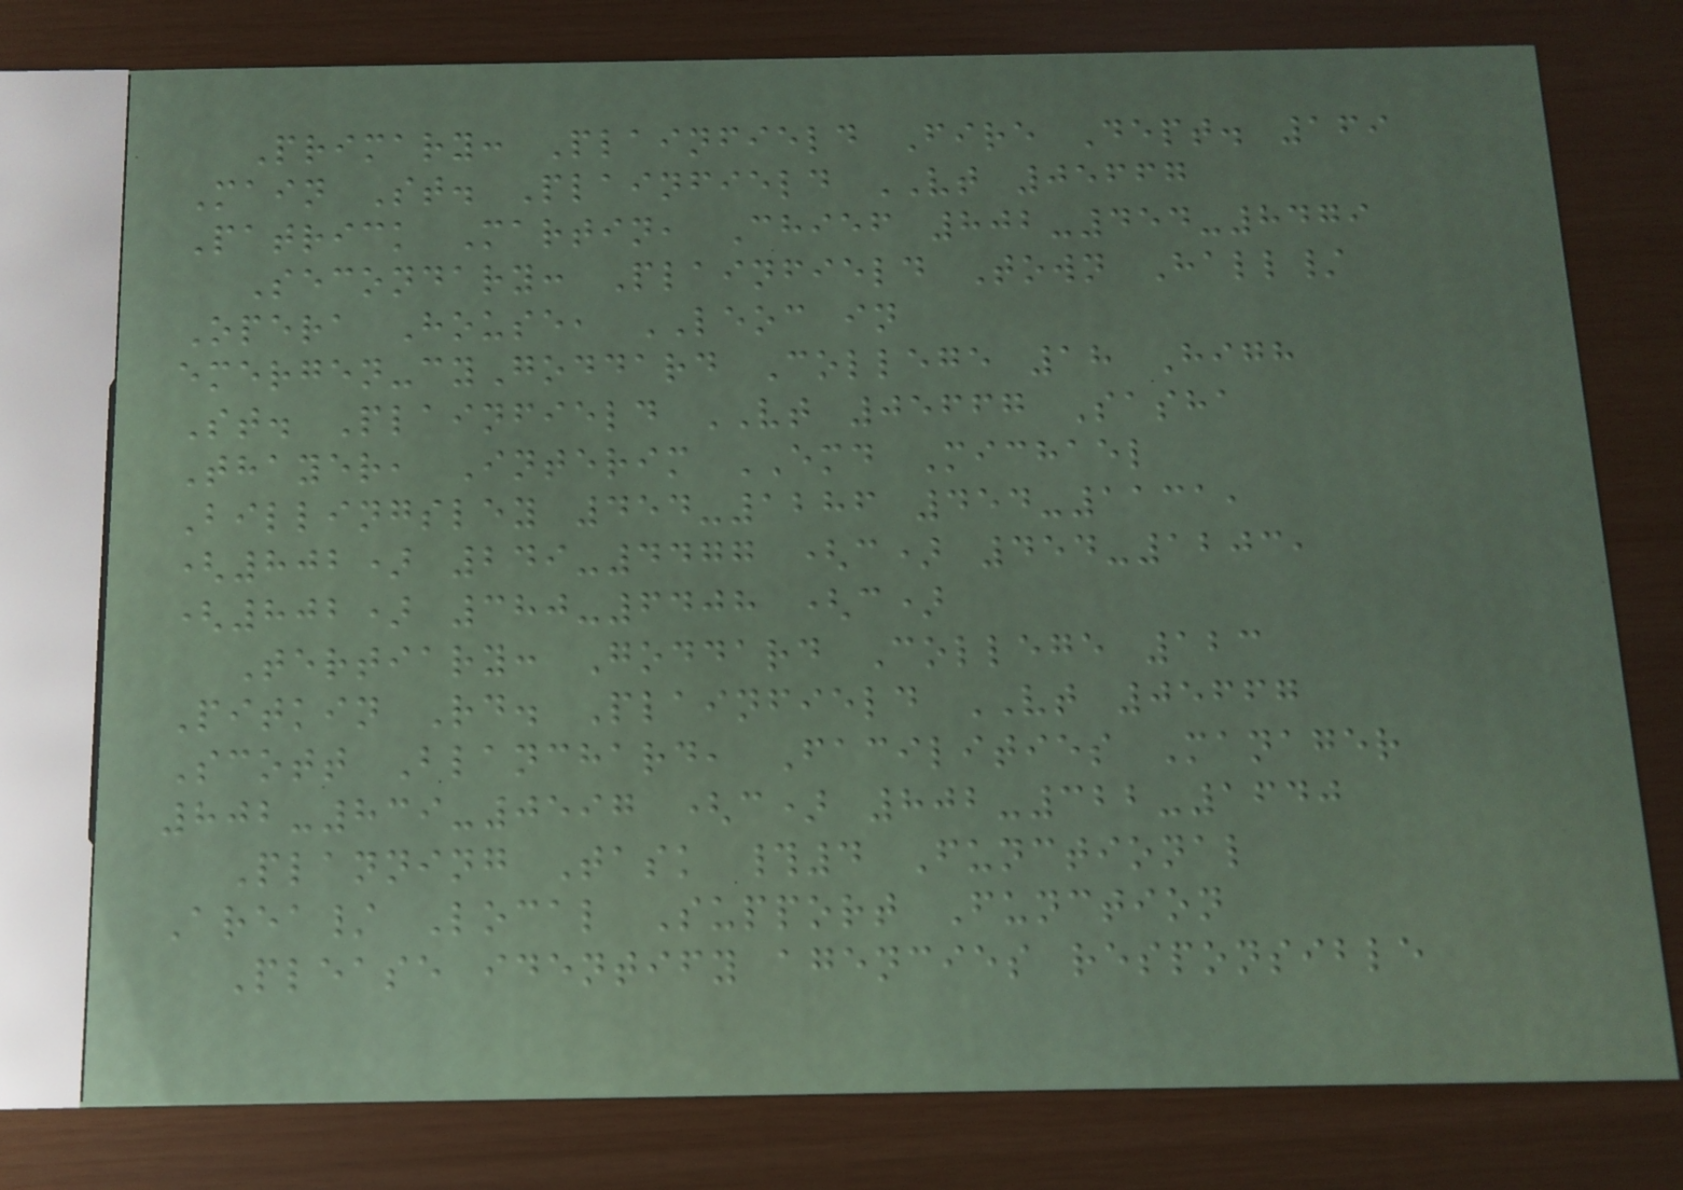Primary: Plainfield Fire Dept. 169
Main St. Plainfield VT 05667
Patrick Martin, Chief 802-454-8479
Secondary: Plainfield Town Hall/
Opera House, LEOC in
emergen-cyGoddard College 18 High
St. Plainfield VT 05667 Sasha
Thayer, Interim EMD Michael
Billingsley 454-1286 454-1131,
(802) 249-4477 (c) 454-1203,
(802) 380-6408 (c)
Tertiary: Goddard College 123
Pitkin Rd. Plainfield VT 05667
Scott Blanchard, Facilities Manager
802-839-0597 (c) 802-322-1640
Planning Task #4 Functional
Area/ Local Support Function
Please identify agencies responsible
